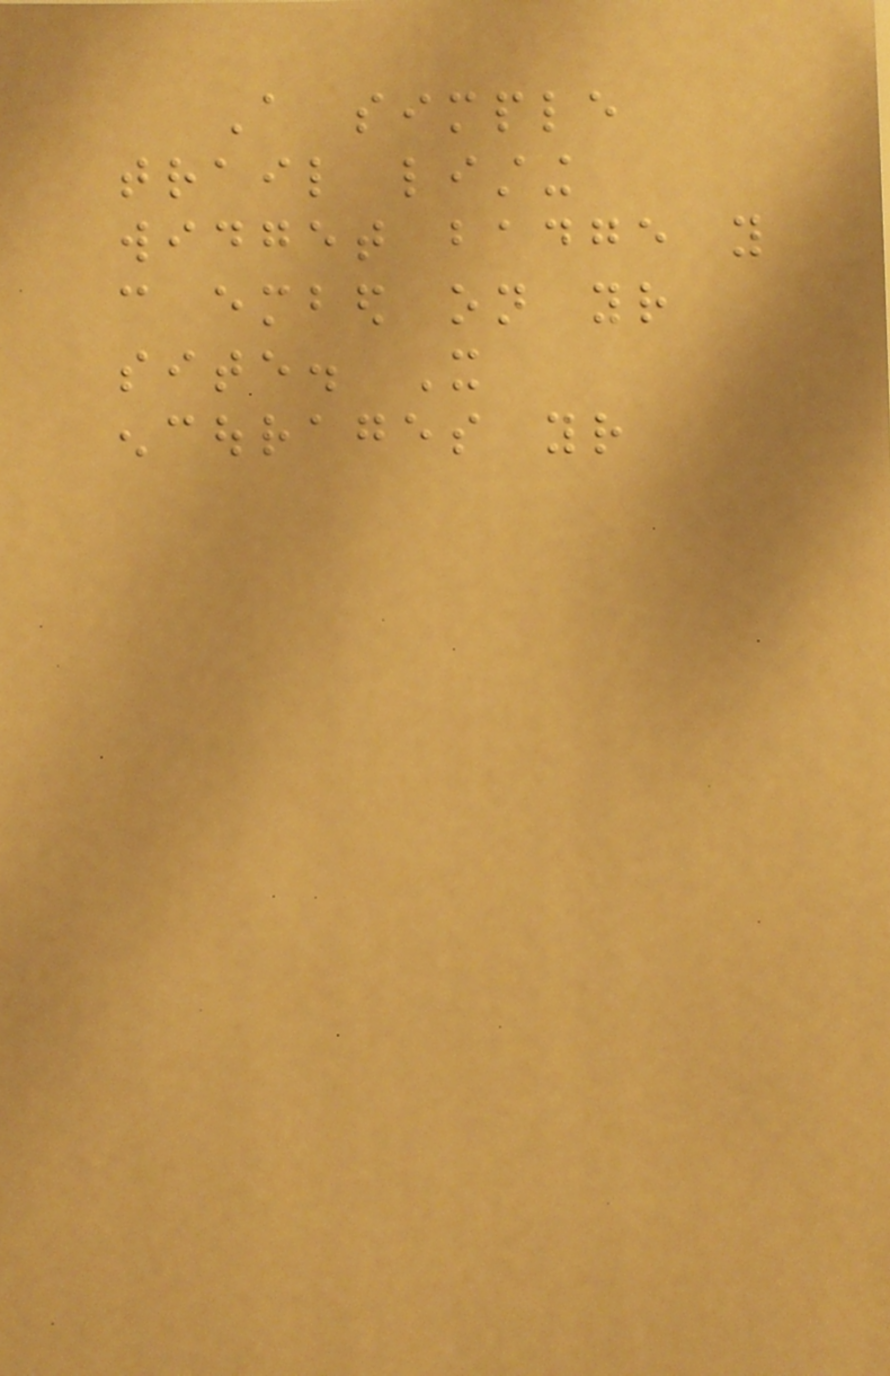A simple
trail listing
widget badge you
can embed on your
site. It
encourages your
